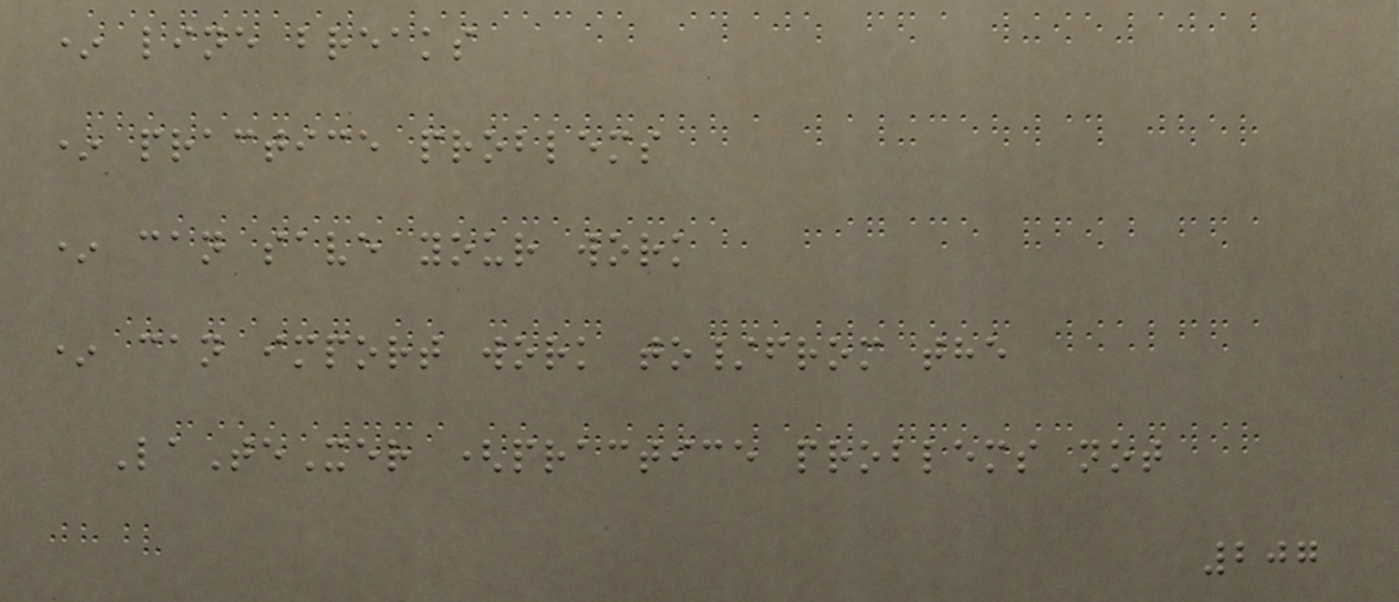* line breaks
* practice problems
* can save your work
* can import work to/from the
LaTeXer (practice problems not
207
